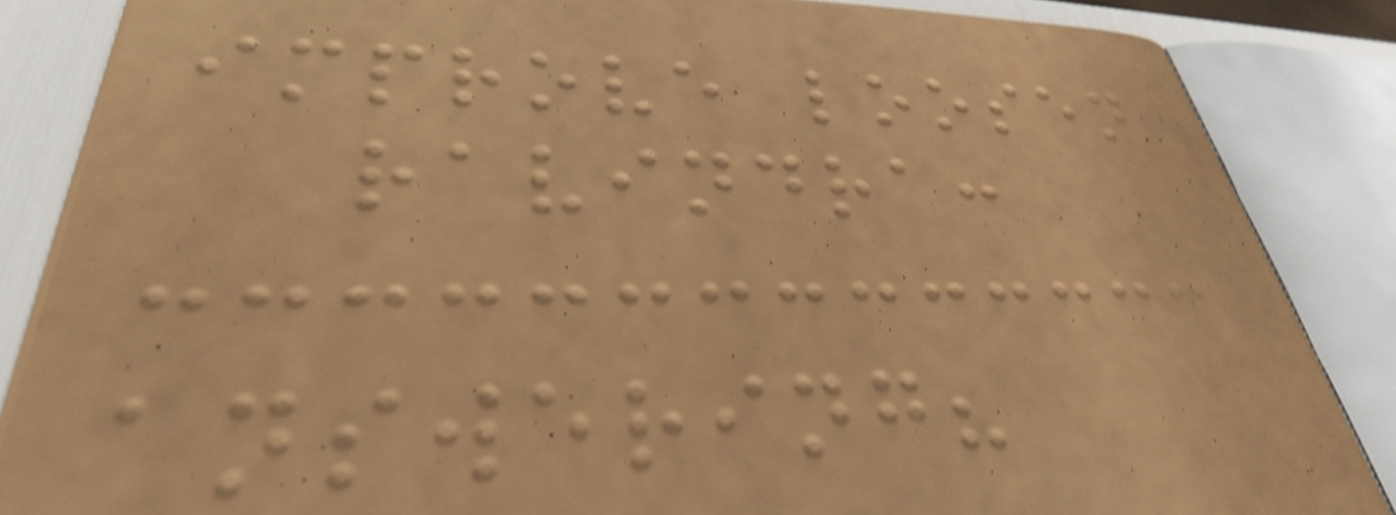improve loosen
ravindra:
answering?
